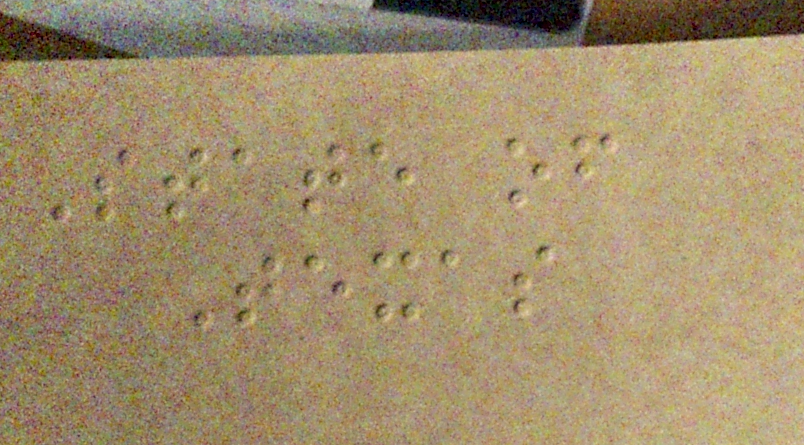State of
Texas
